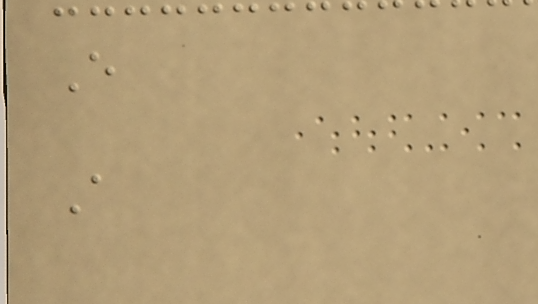E
A
